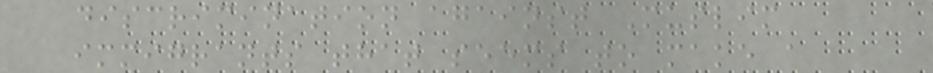discrimination against Muslim
immigrants that seems to make a
